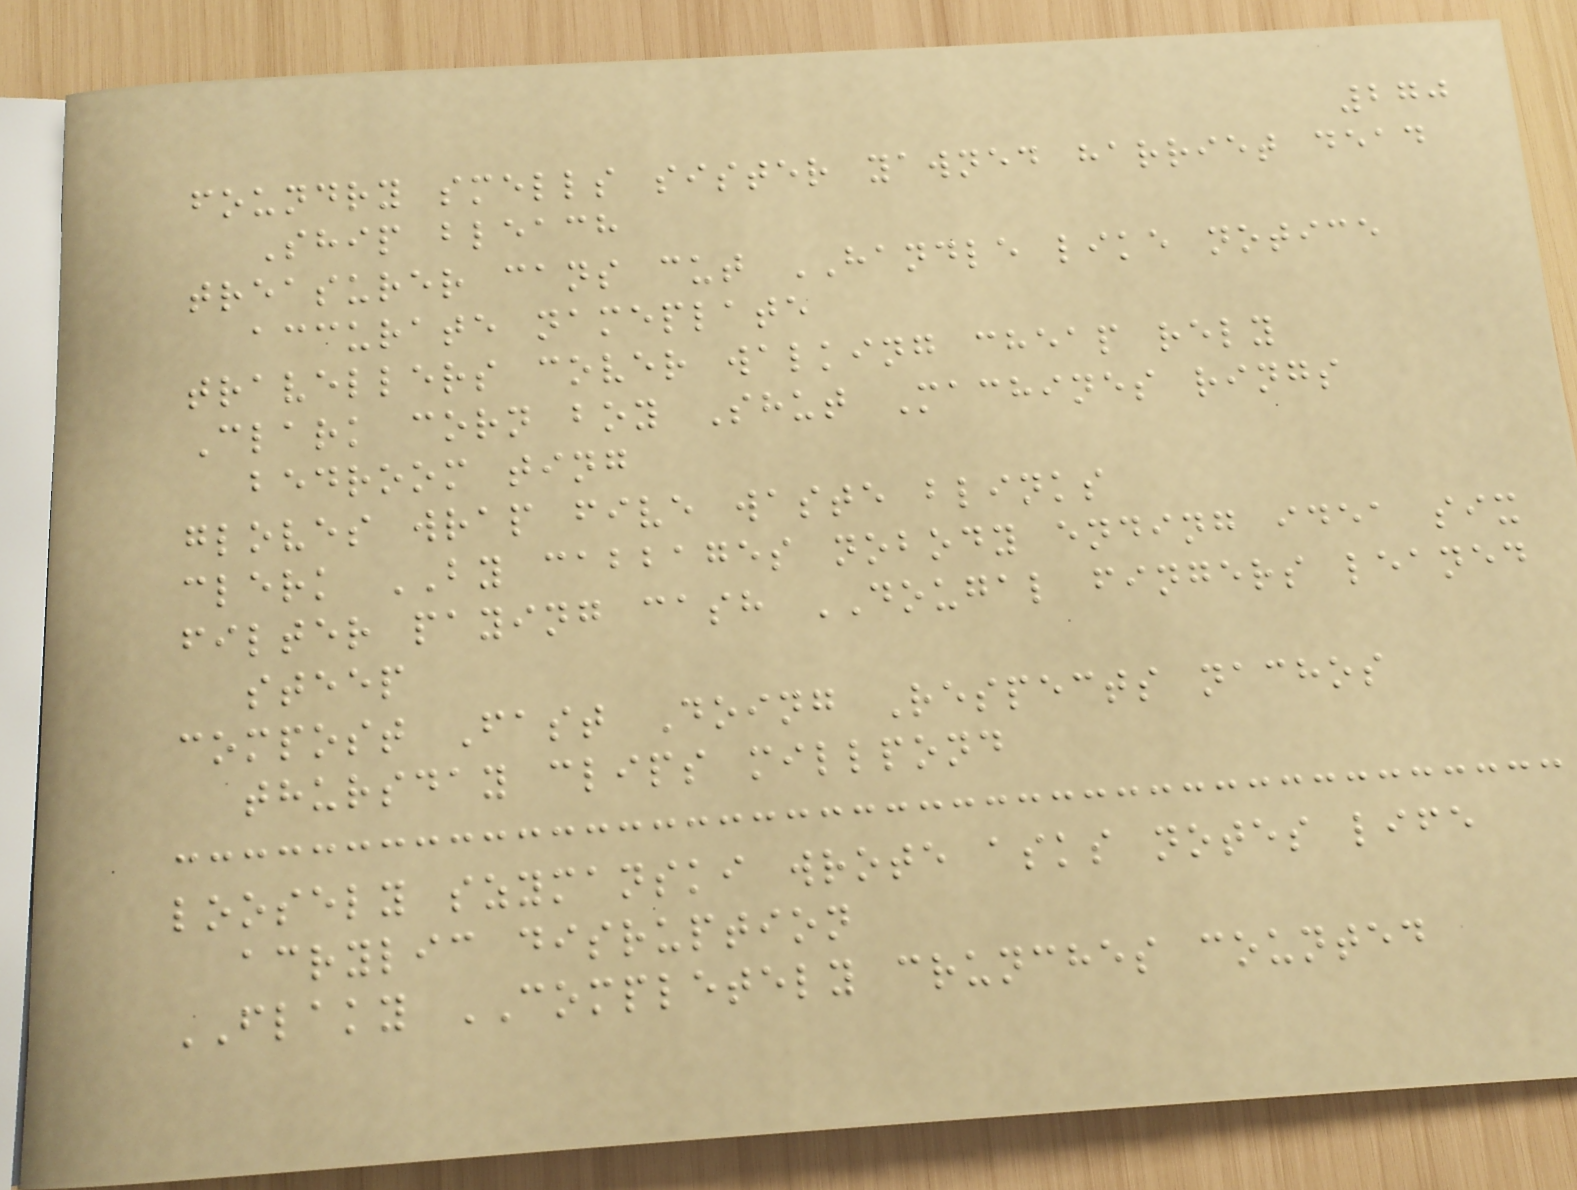270
foundry smells sister yawned harriet dead
Ship bleach
treasurer cans cut HANDLE like notice
accurate nameplate
travellers cover walking cheap rely
Clark corn boy Shut Machines rings
bedroom ting
gloves wrap five waste blinks
clerk BY cabbages nobody ending idea six
filter paying cash DOUGAL fingers leaned
steep
compost Fast Doing Respects nachos
thursday clips millpond
loosely szymanski wrote asks notes life
acrylic disruption
FLAKY COMPLETELY crunches counted
